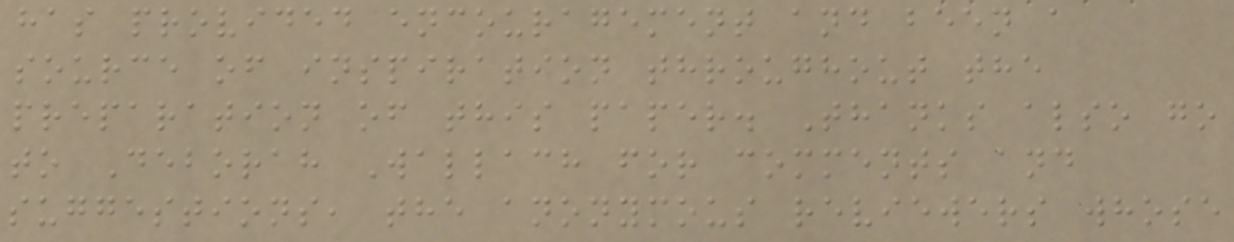has provided encouragement and been a
source of inspiration throughout the
preparation of this paper. Thanks also go
to Deborah Wallach for comments and
suggestions, the anonymous reviewers whose
